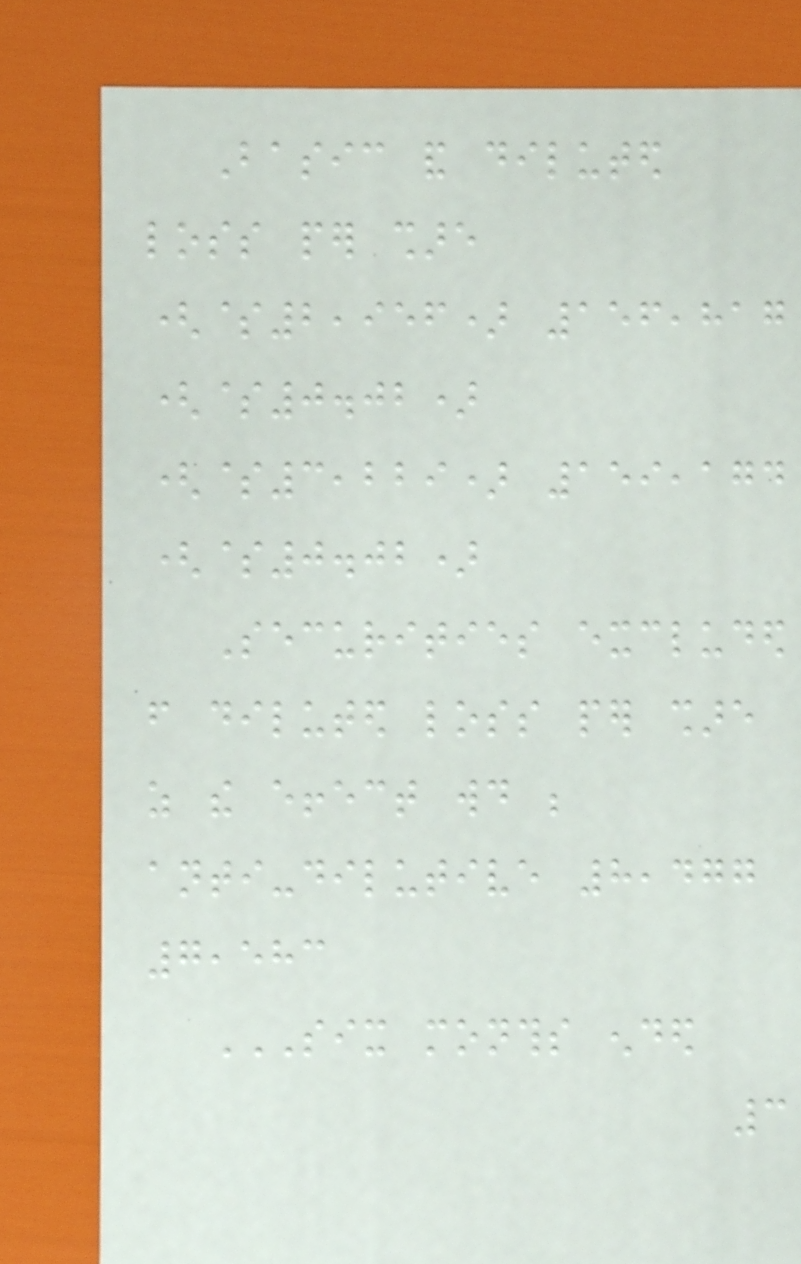Basic and diluted
loss per share
($2,956) 156,817
($0.02)
($3,229) 159,174
($0.02)
Securities excluded
from diluted loss per share
as the effect would be
anti-dilutive 8,477
7,583
SIX MONTHS ENDED
3
